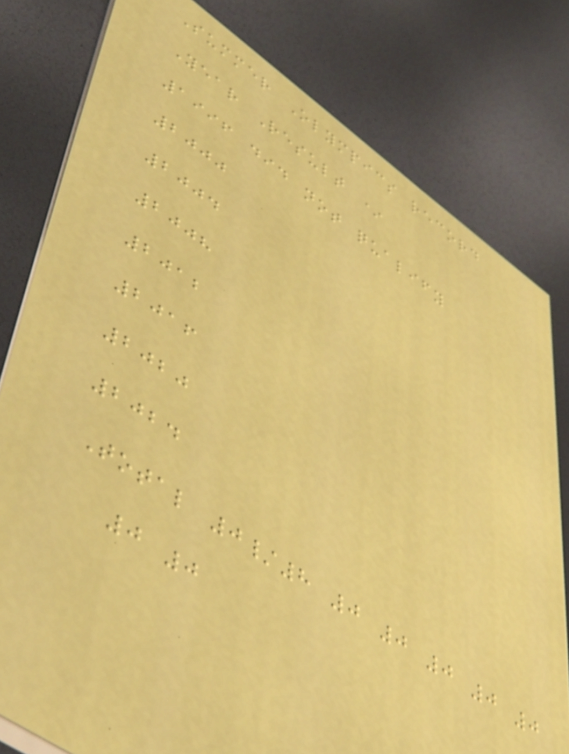Summer Olympics record
Year Result *
1996 did not qualify
2000
2004
2008
2012
2016
2020
2024
Total 0/8 0 0 0 0 0
0 0
